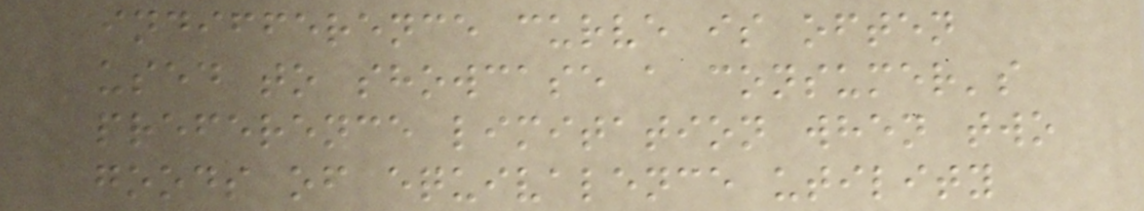indifference curve is often
used to showcase a consumer's
preference limitation when two
goods of equivalence utility
